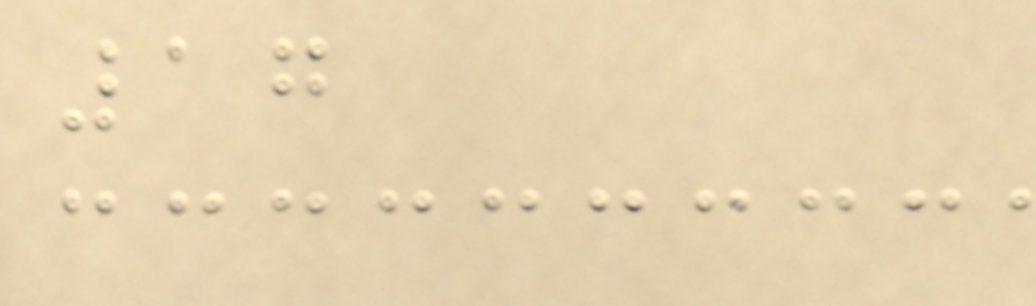17
